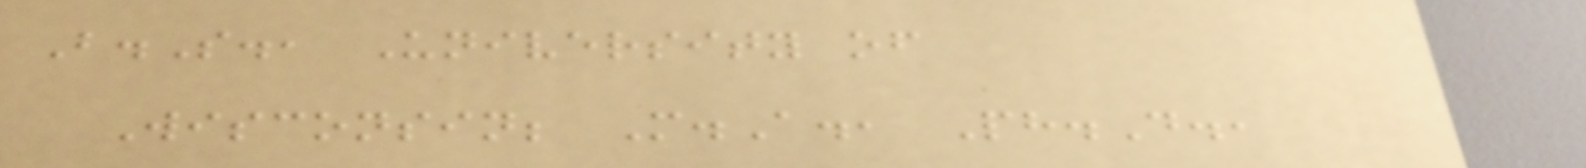B.S., University of
Wisconsin; M.A., Ph.D.,
